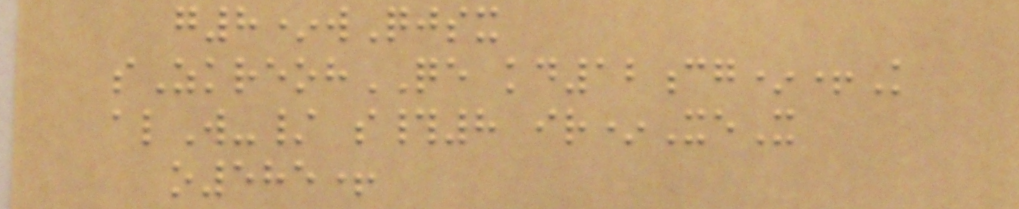g8*wQjsx
sZkreohQE kd12cg*+K
alW-/ s#8 ir*XeX
o585+
